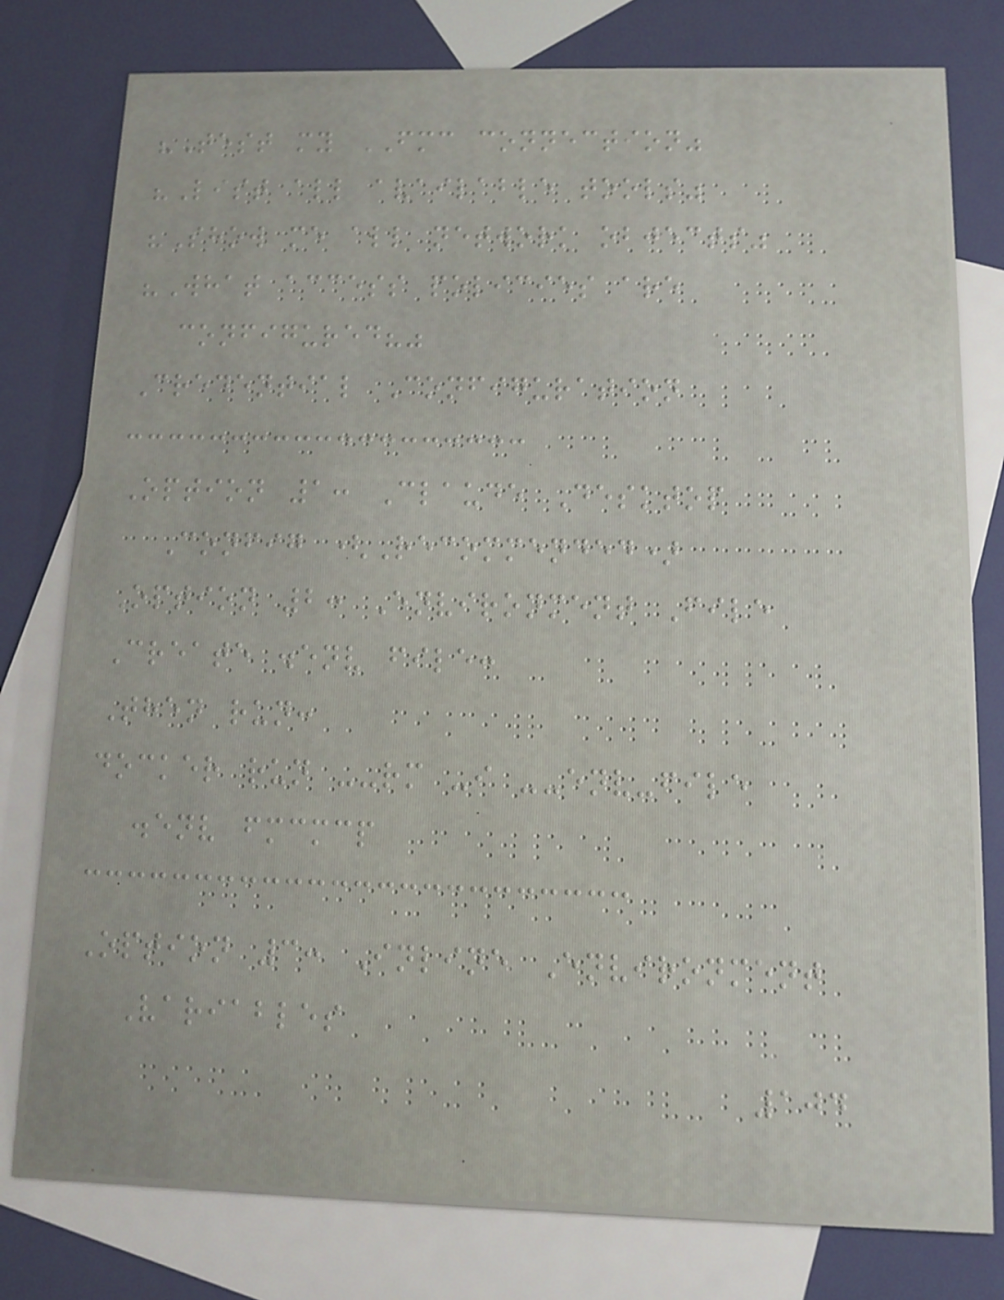"Test my FMC connection"
"List all available tools"
"Show me all network objects"
"What access policies are
configured?"
Credential Configuration
Option 1: Claude Desktop
Config (Recommended)
Option 2: Environment File
Create .env file:
Then run:
docker run --rm -i --env-file
.env fmcmcp
Option 3: Inline Environment
Variables
104
